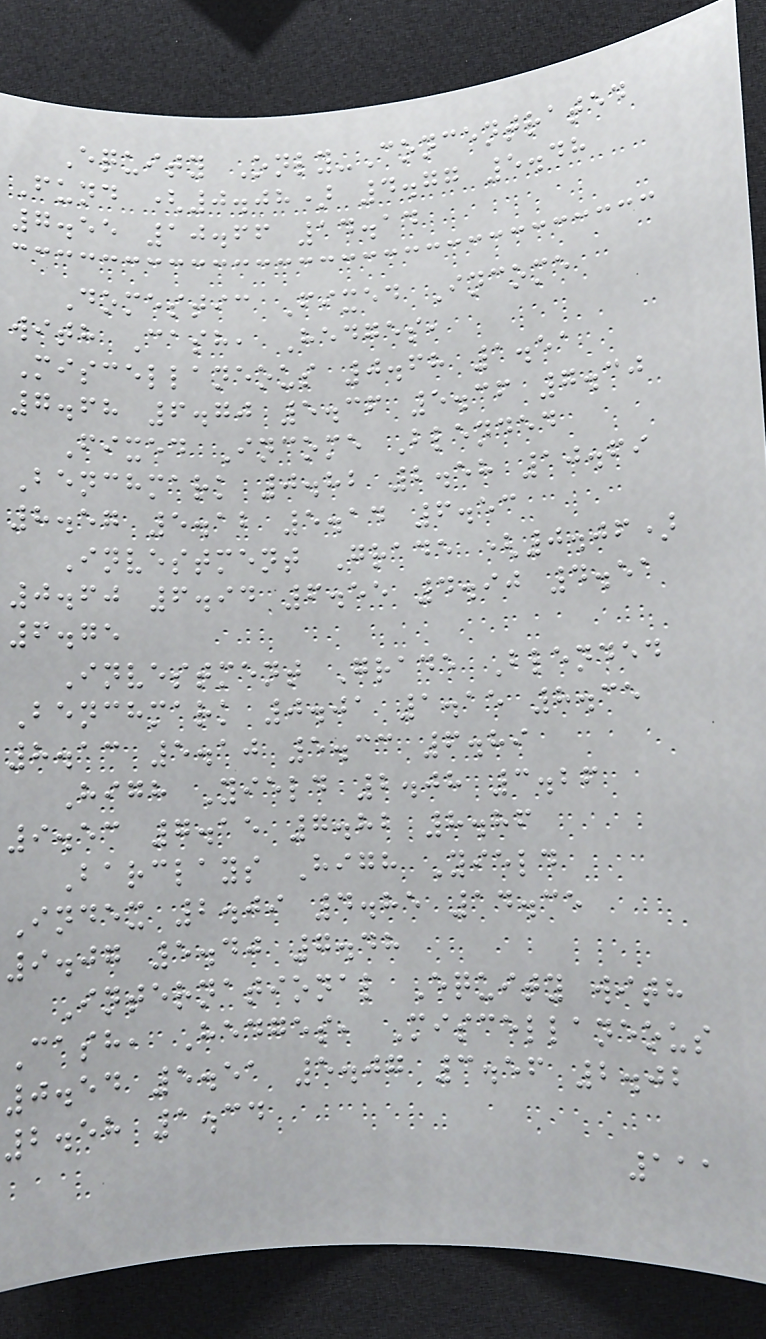Equity Only-Concentrated
Fund (0.08) 4.77 5.48
7.55 10.66 14.14
Domestic Fixed Income
with Cash, Hedges,
Miscellaneous 0.68 1.51
7.68 6.70 5.36 5.36 7.30
Fixed Income Blended
Benchmark 0.82 2.58 10.69
8.57 5.12 5.14 6.53
Investment Grade (0.06)
0.60 6.94 6.55 4.90 4.51
6.75
Investment Grade Blended
Benchmark 0.01 1.15 8.35
8.13 5.10 5.33 6.89
High Yield 2.08 3.26
9.53 7.15 7.82 8.86
Barclays High Yield
Index 2.09 4.85 14.35
9.07 5.40 7.48
International Equity with
Cash, Hedges, Miscellaneous
0.54 5.51 5.07 3.56 2.02
2.58 1.34
111
